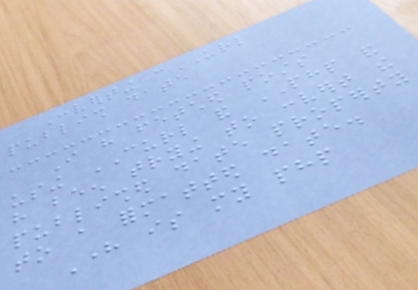Converting cURL
publish date
I have fetched posts
using CURL and PHP and
have been trying to convert the
published date property
to a formatted date.
Here is my php
